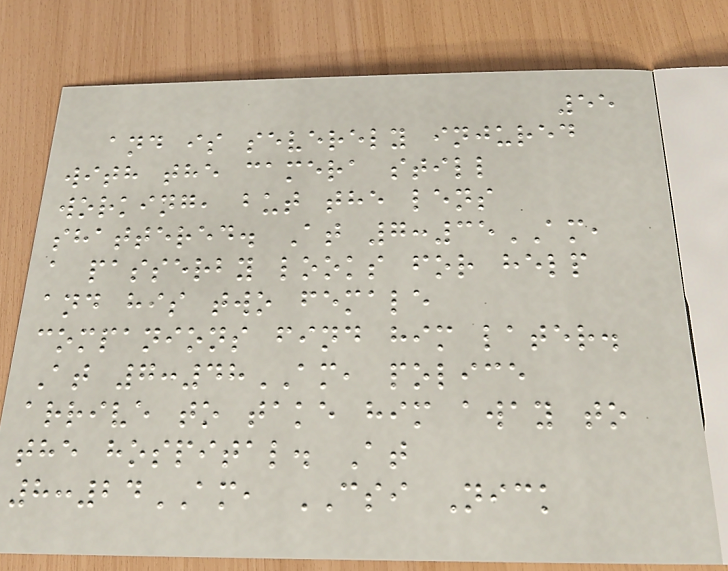55
and is severely injured
with the camera still
working, but the lens
shattered. At 7:35AM,
a passerby looks for help
and his two female
companions find him later.
At 7:48AM, police
arrive to take him away to
the hospital. At
8:24AM, CSI Nick
